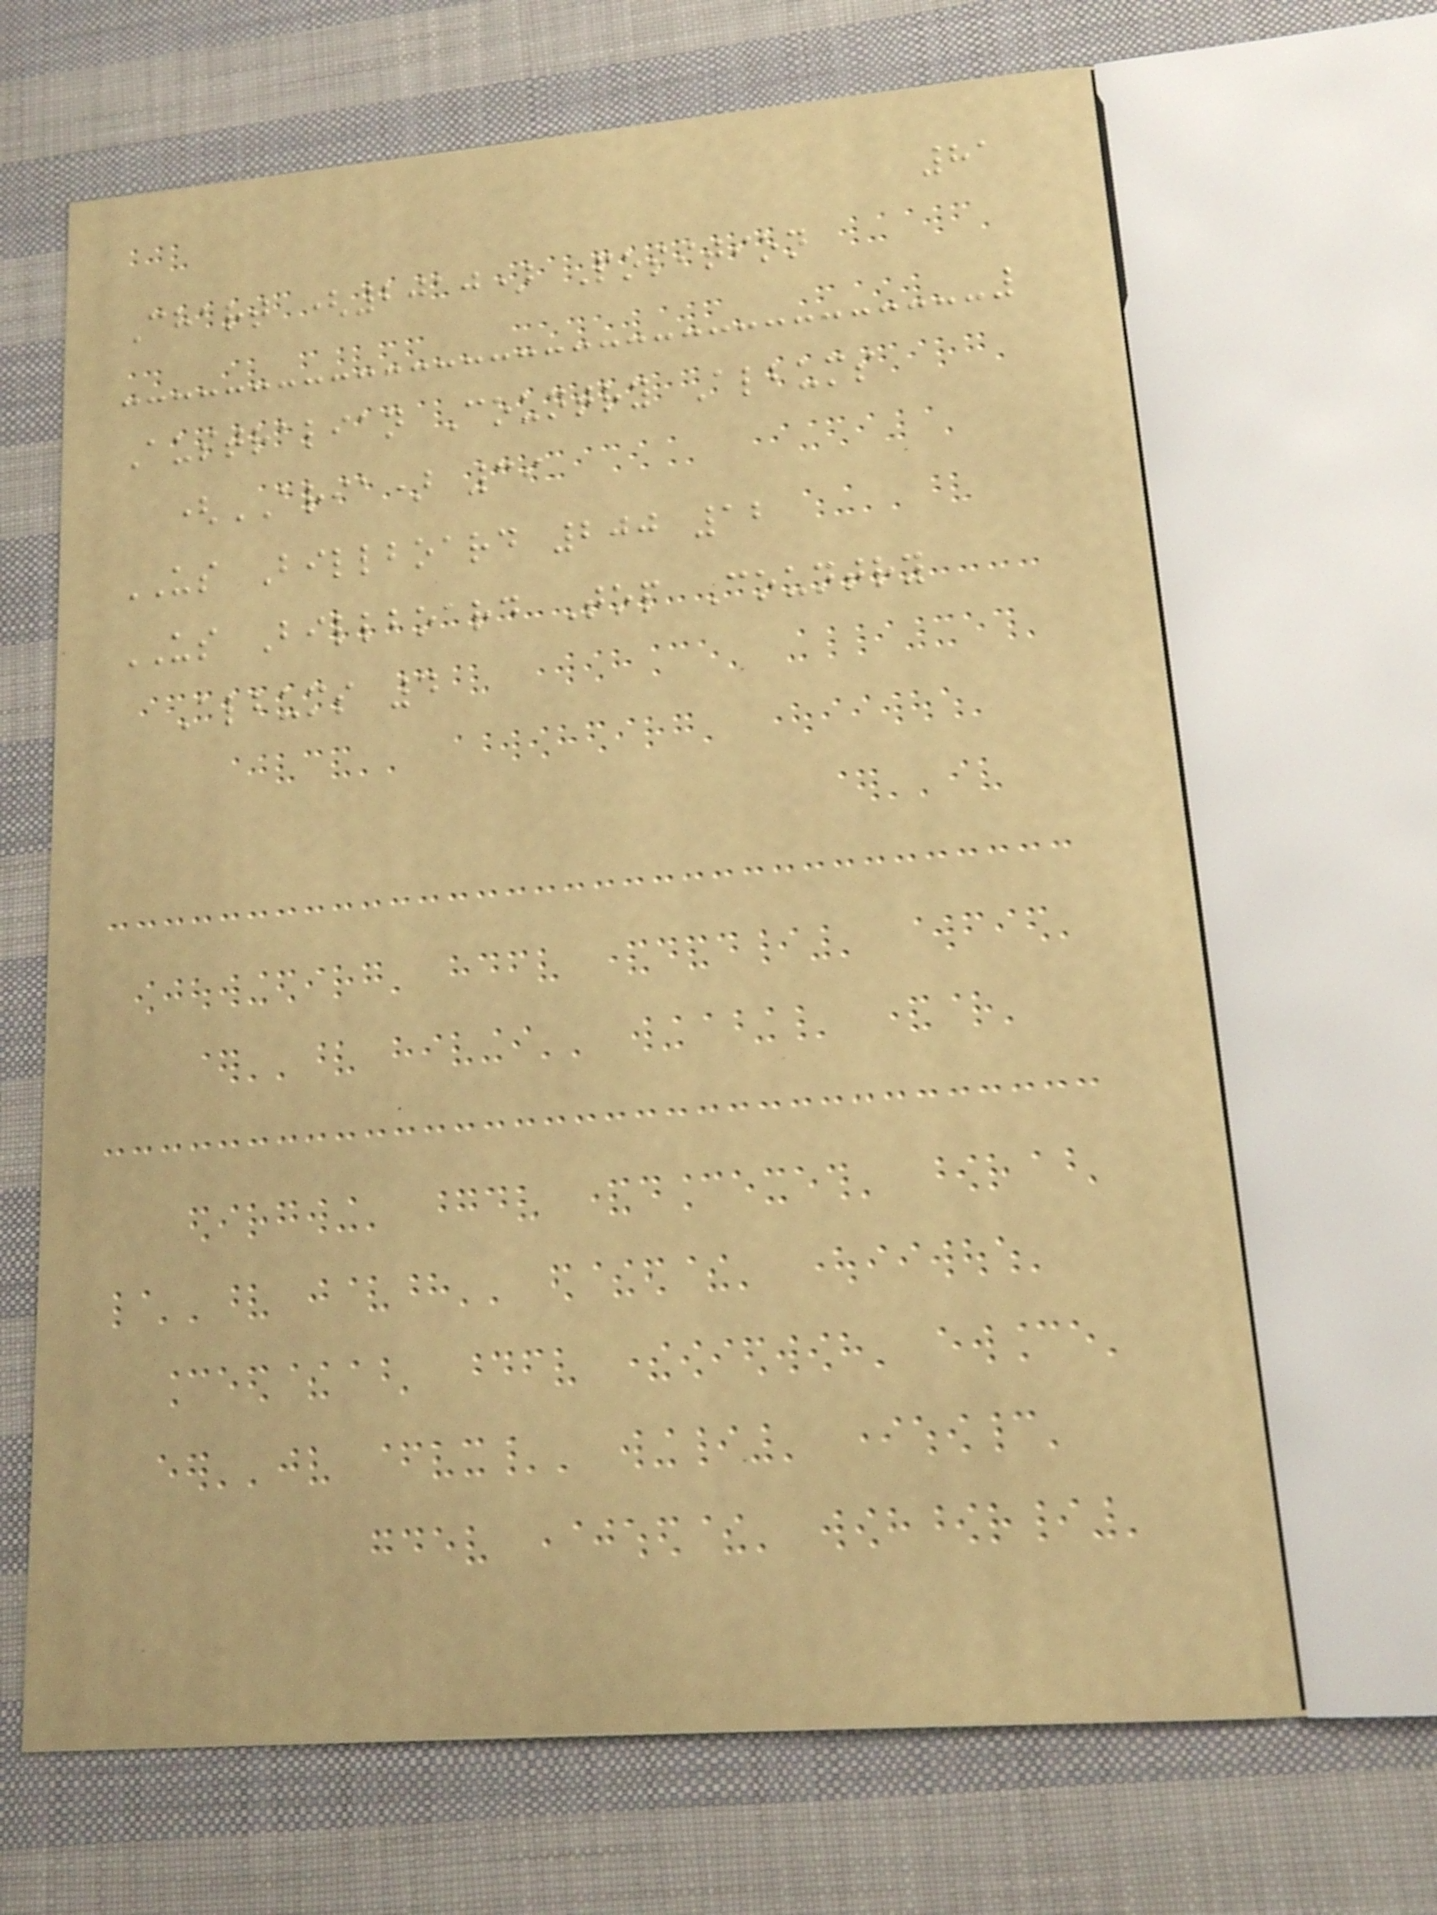81
Chart (2010) Position
Australian Country Albums
(ARIA) 39
US Billboard 200 12
US Billboard Top Country
Albums 4
